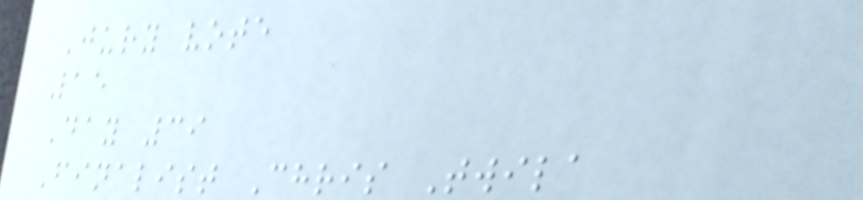Jury vote
15
Day 39
Finalist Chris Twila
